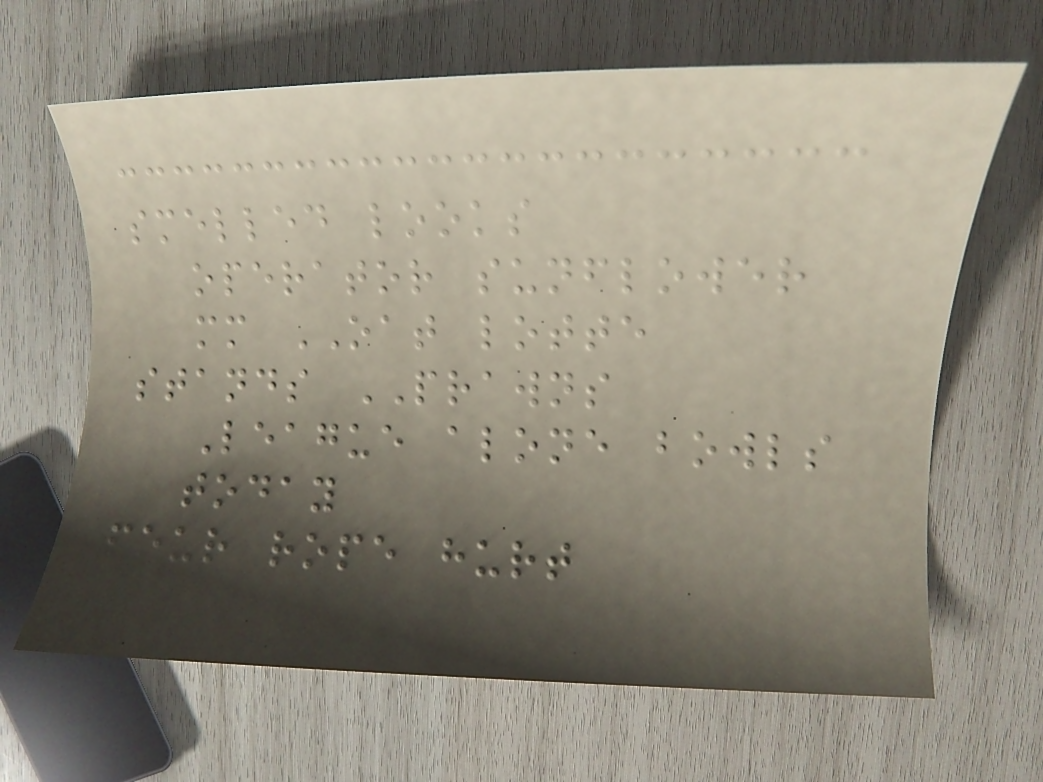smelled looks
operator sunflower
mm OAT lotte
stands PRAWNS
League alone bowls
today
pour rope hurt
